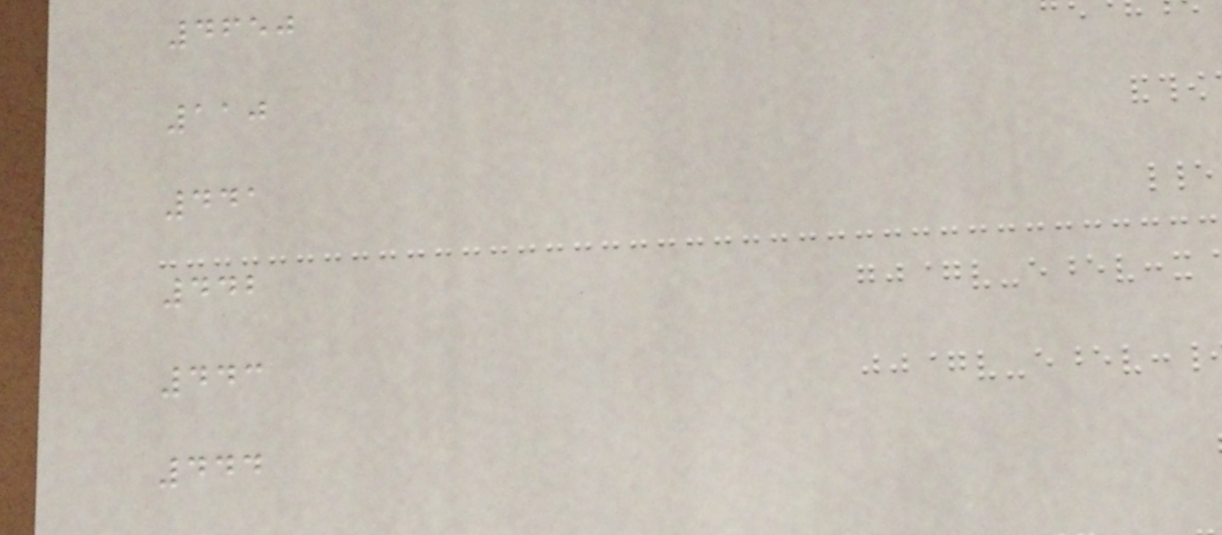4650
110
441
442
443
444
